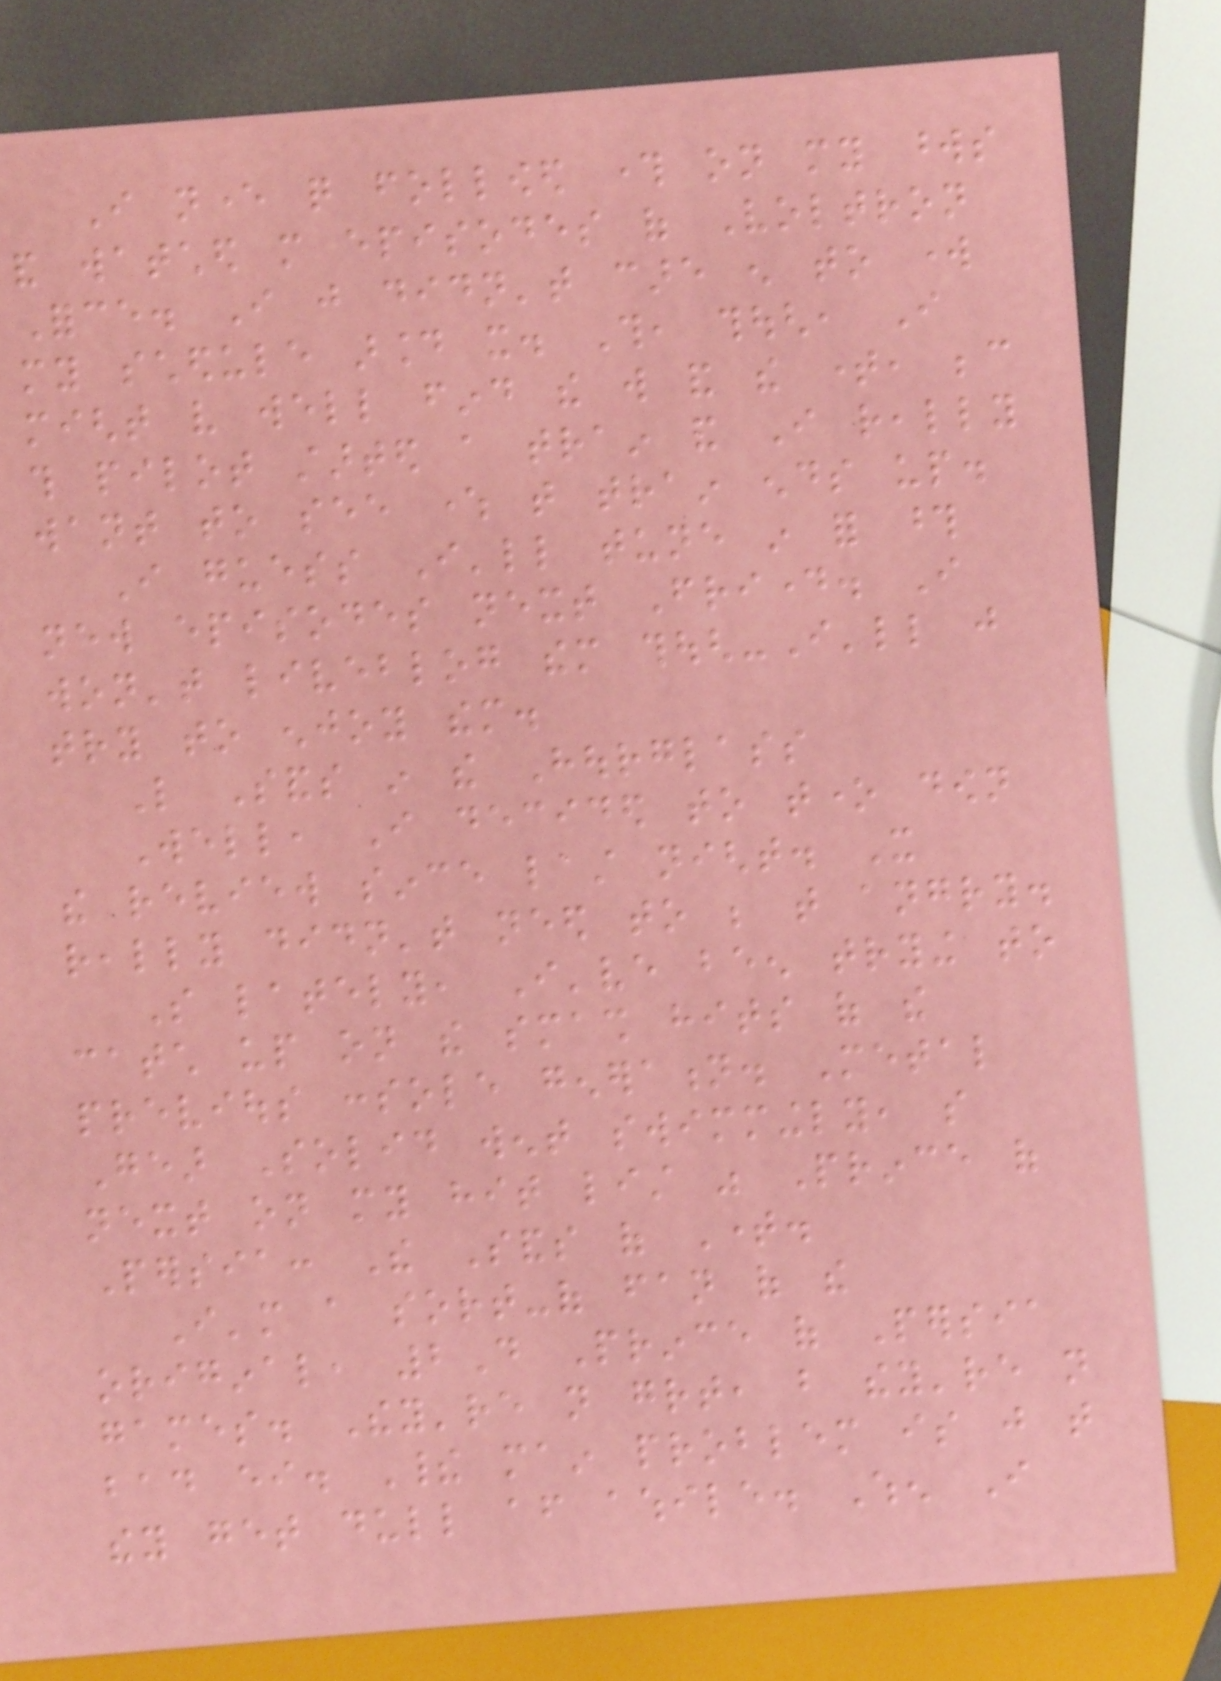I never quite followed through on my words
and watched more episodes of Voltron
Force. I just didn't care enough to work
my schedule around it. This, though, I
might very well find the will and the time, because
this pilot started a train and I really
want to see where that train ends up.
I guess I'll tune in for those
new episodes next Friday. I
won't liveblog them though-I'll just
try to enjoy them.
Like Sands in the Hourglass
Well, I decided to tone down
the review since last night. It
really didn't need to be that angry.
So lately, I've been trying to
catch up on the smash hits of the
previous console generation. Metal
Gear Solid went swimmingly, so
next on my hit list was Prince of
Persia: The Sands of Time.
I'm a sort-of fan of the
original, 2D Prince of Persia
games. They're not great, but they're not
bad either. Their main problem is just that
they get dull after awhile. When I
